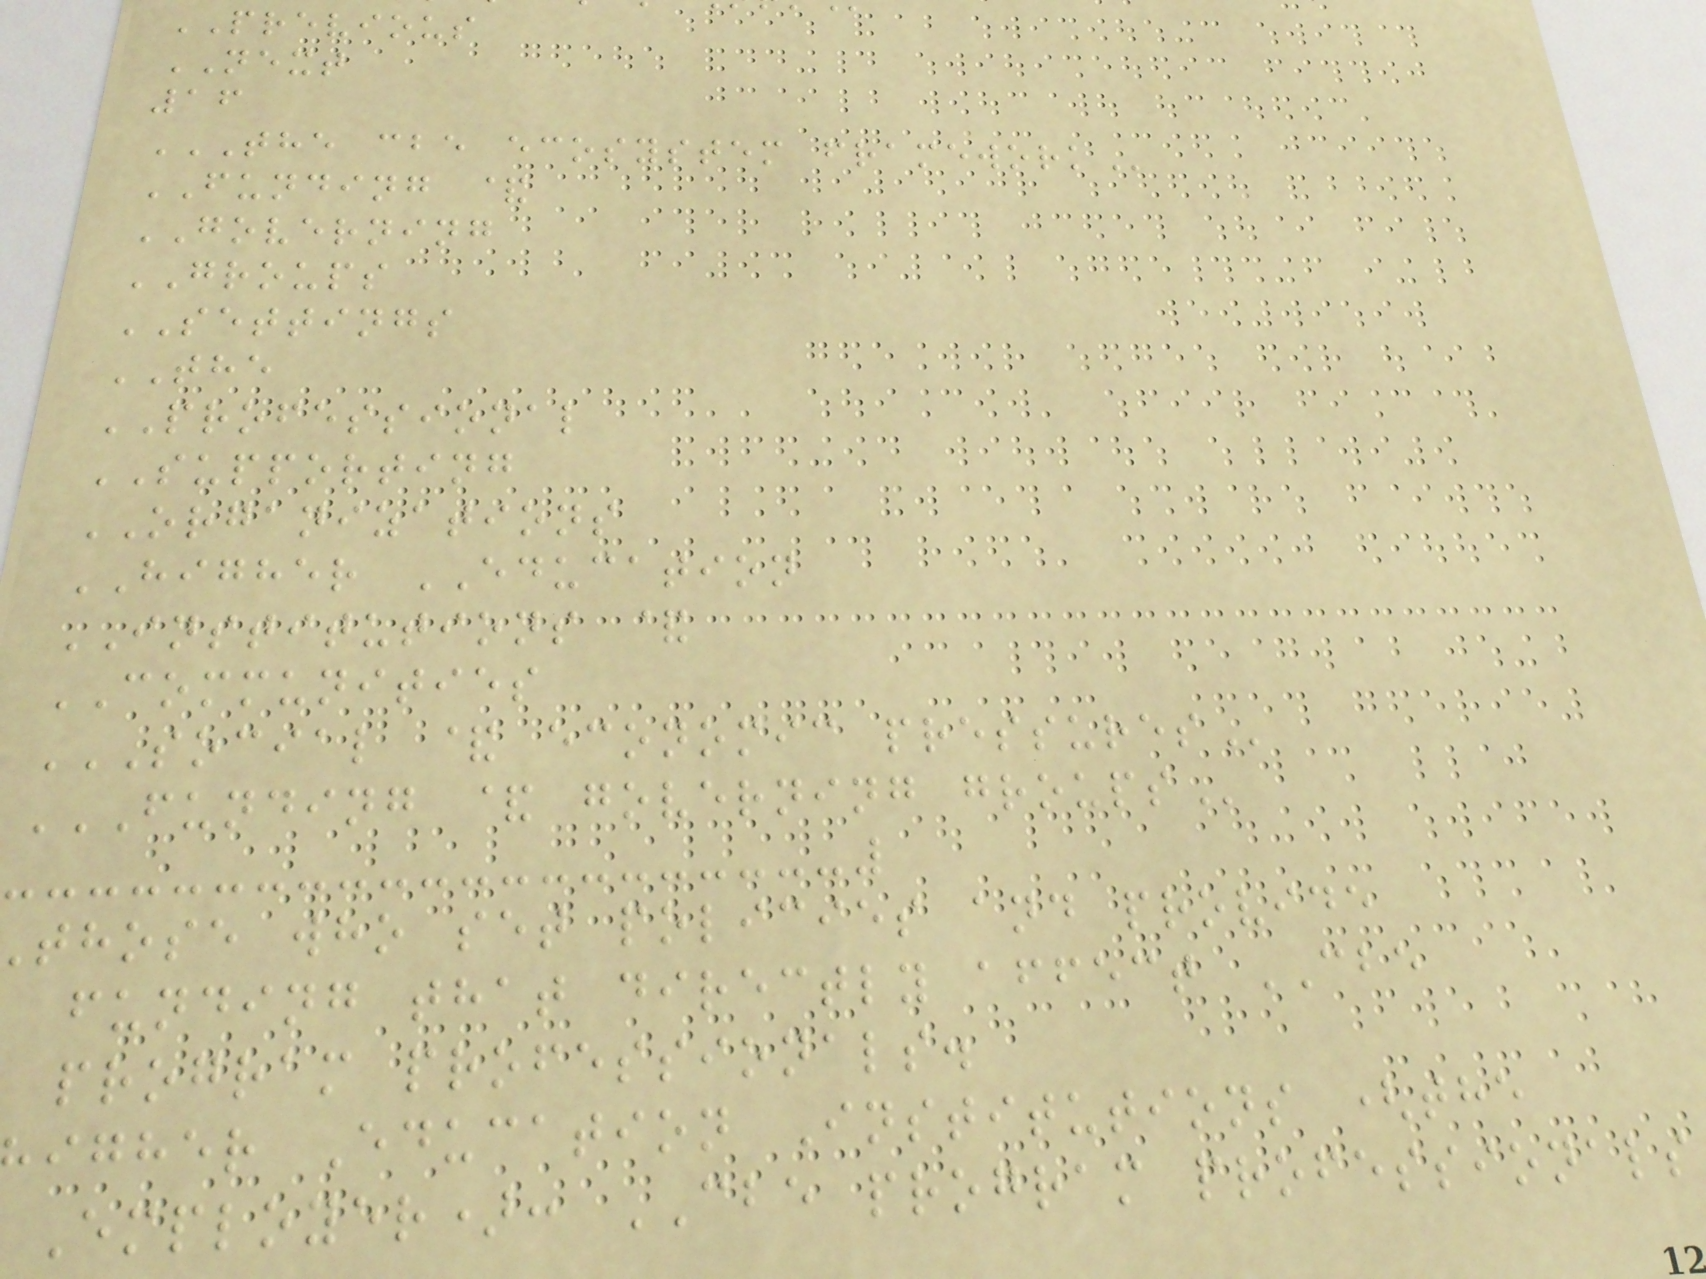PREVIOUS
NEXT
16
THE CBE ECOSYSTEM FRAMEWORK
FUNDING &
GOVERNING
GROUPS
SETTINGS
THE
PROFESSIONAL
SUPPORTING
ORGANIZATIONS
HIGHER EDUCATION
INSTITUTIONS &
COMMUNITIES
SOCIAL & ECONOMIC PRESSURES
FUNDING & GOVERNING GROUPS
those who set policies and provide
funding that directly affect CBE
program professionals.
igher Education Institutions (the
Employer): CBE program professionals
